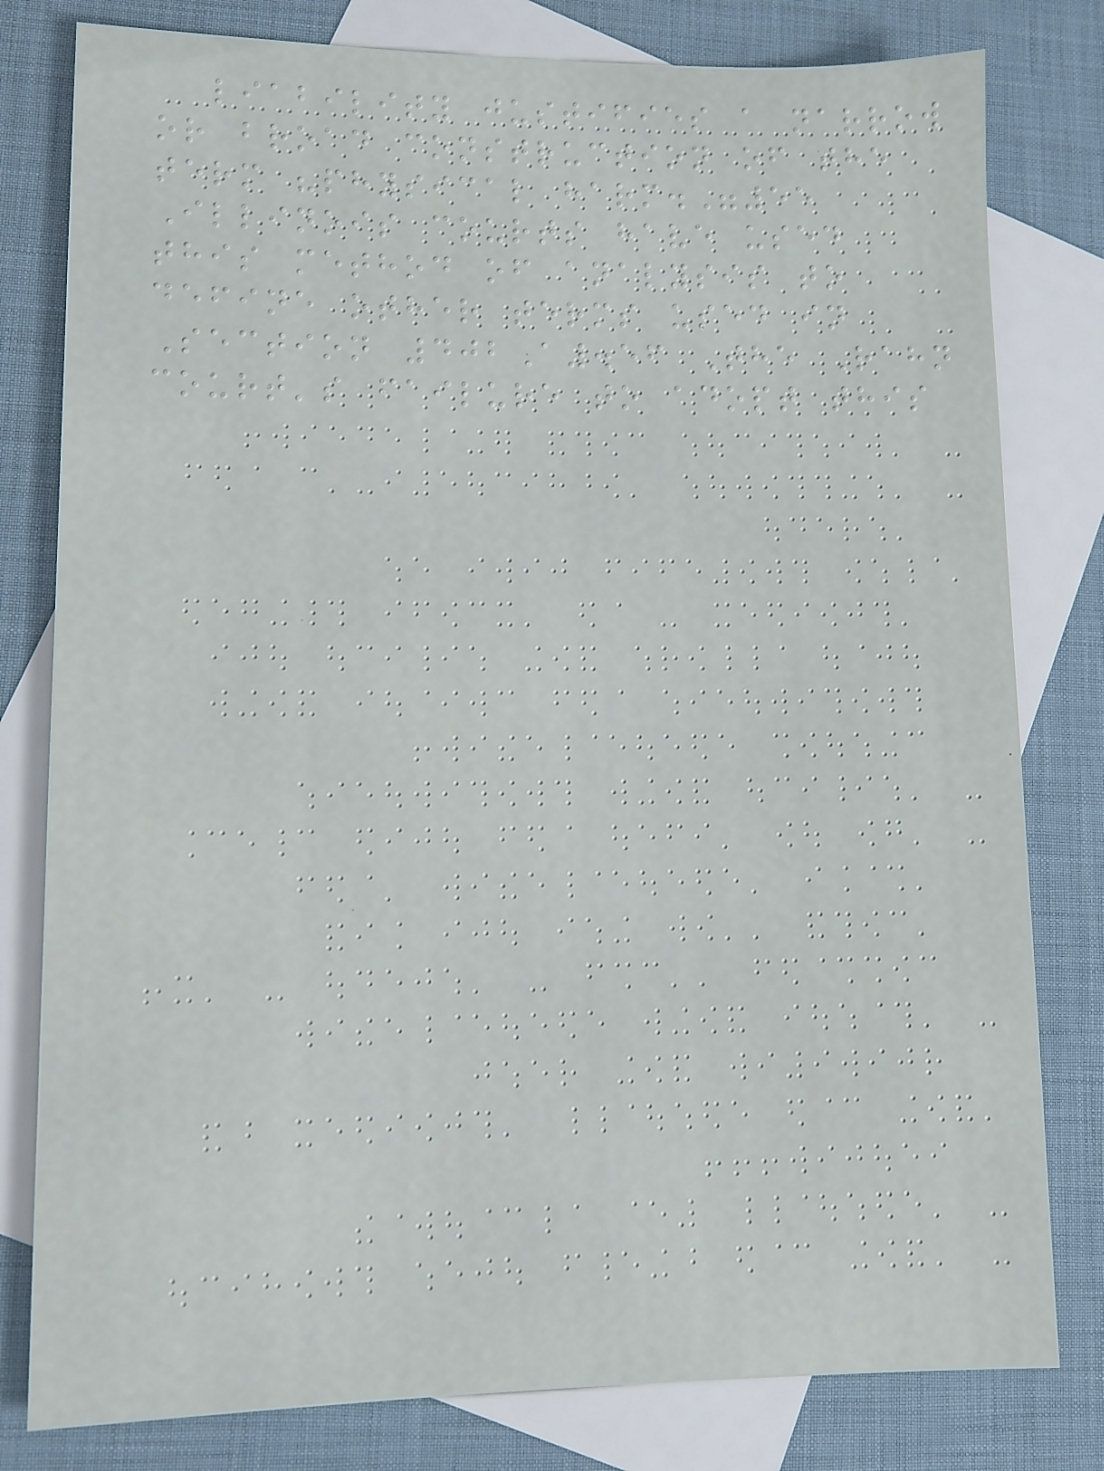liability justifies a narrow
or broad construction of the
term "physical harm."55
Illinois courts have used
this method of analysis to
define other terms used in
Section 402A.56 The Rahn
court's failure to adopt this
